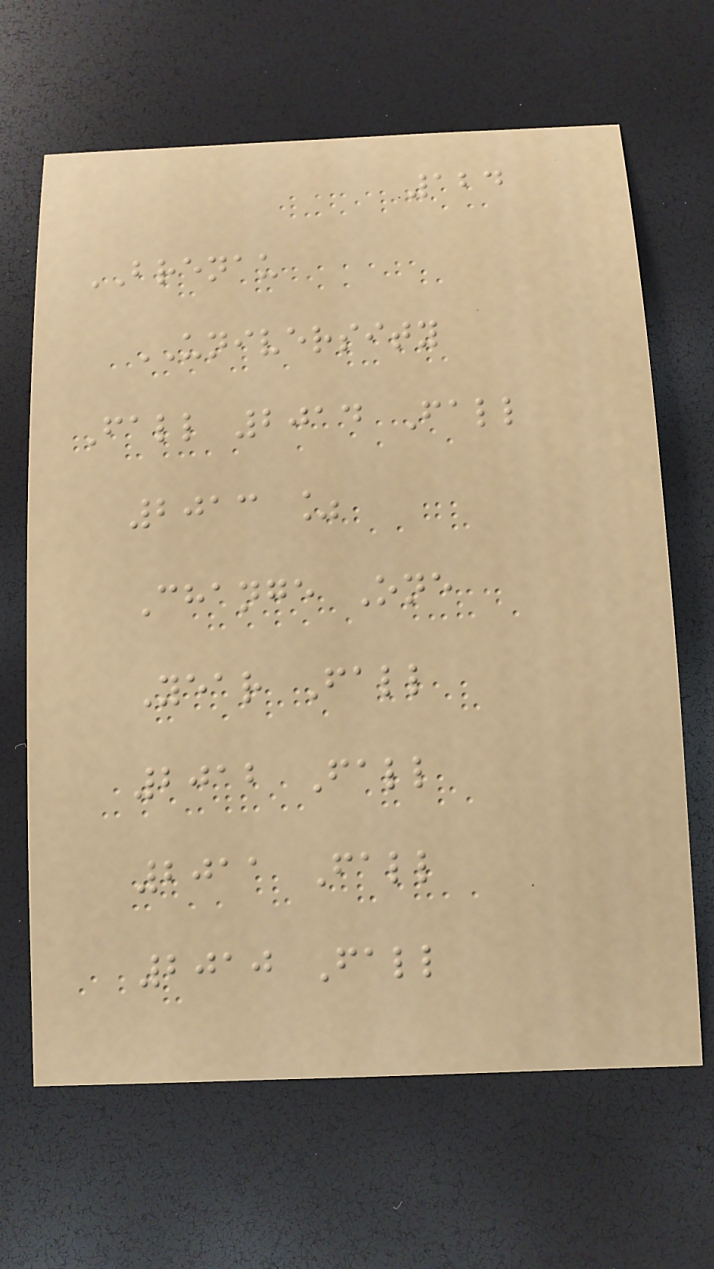124
BRENAU
UNIVERSITY
Fall 2014 Fall
2013 %
Change One
Year Fall
2012 Fall
2011 Fall
2010 Fall
